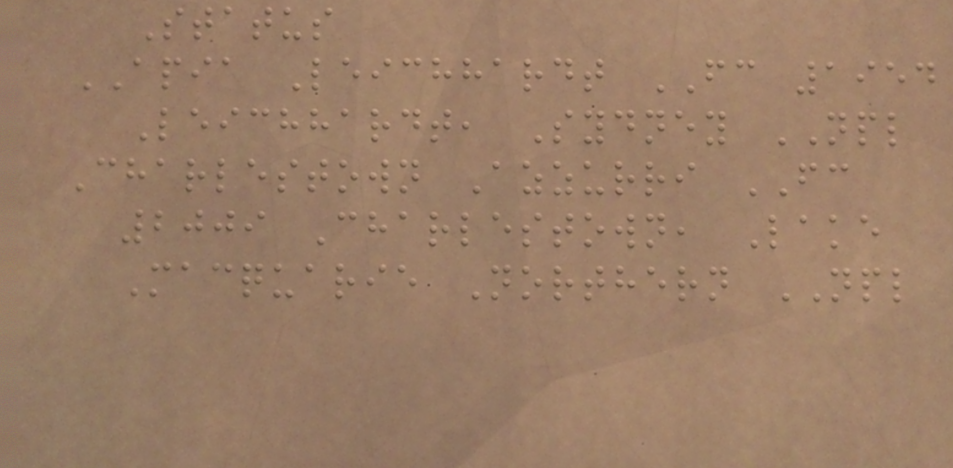Status
APIA Leichhardt FC 1954
Leichhardt, Sydney NPL
Charlestown Azzurri FC
2009 Charlestown, Lake
Macquarie Northern NPL
